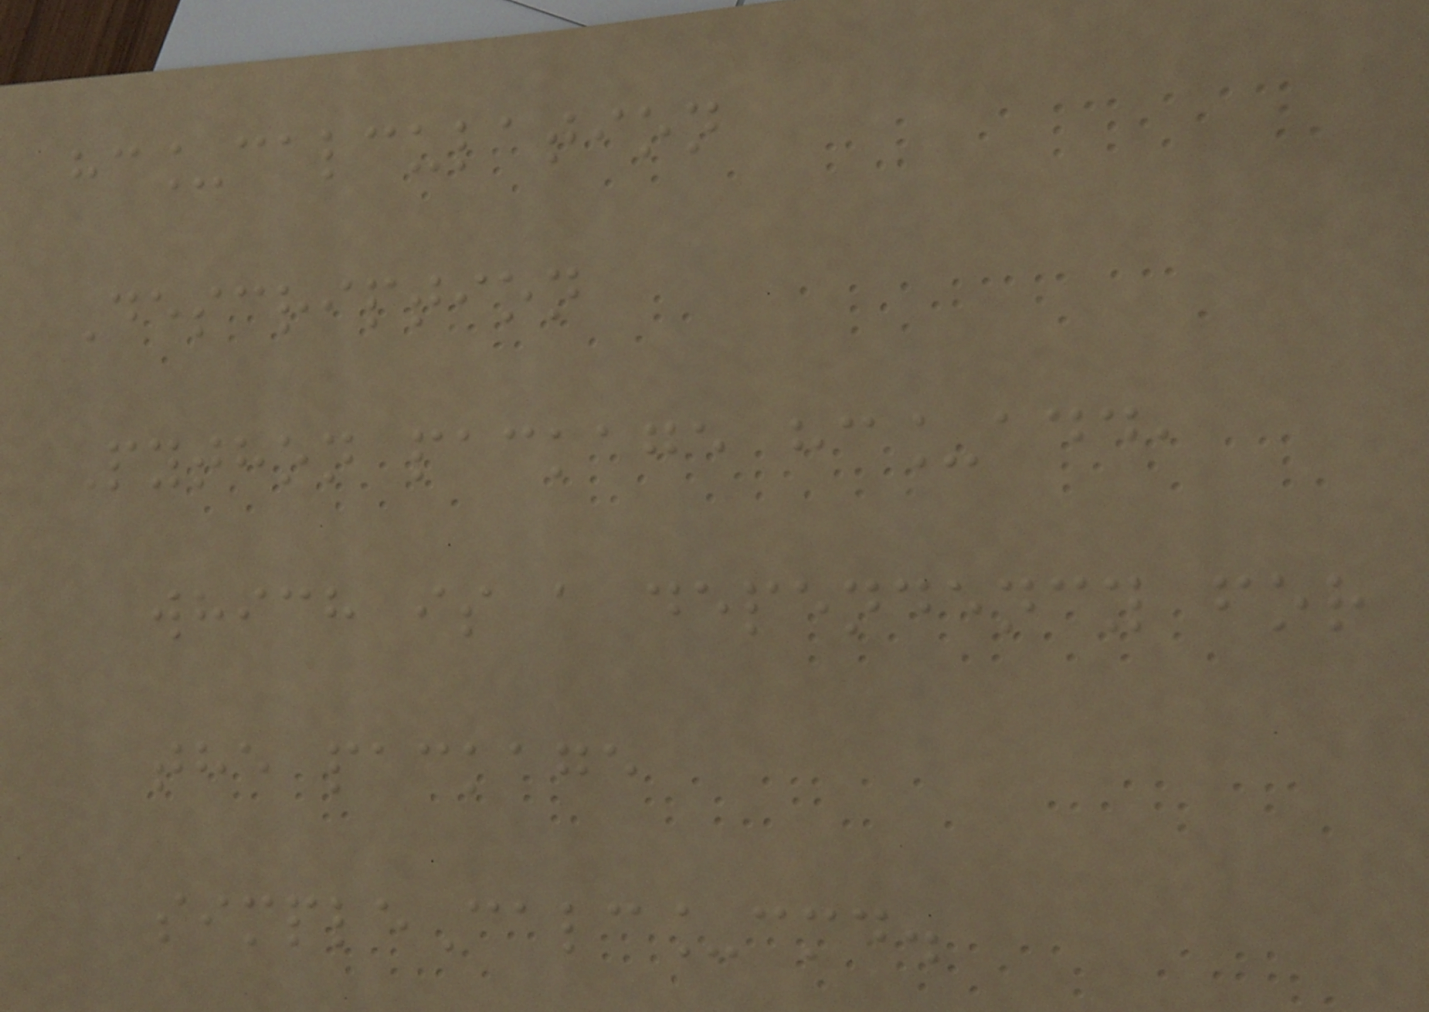hc_calculation
Description
Python package hc_add,
which is a dependency for
the package
simpleCalc_cmd.
